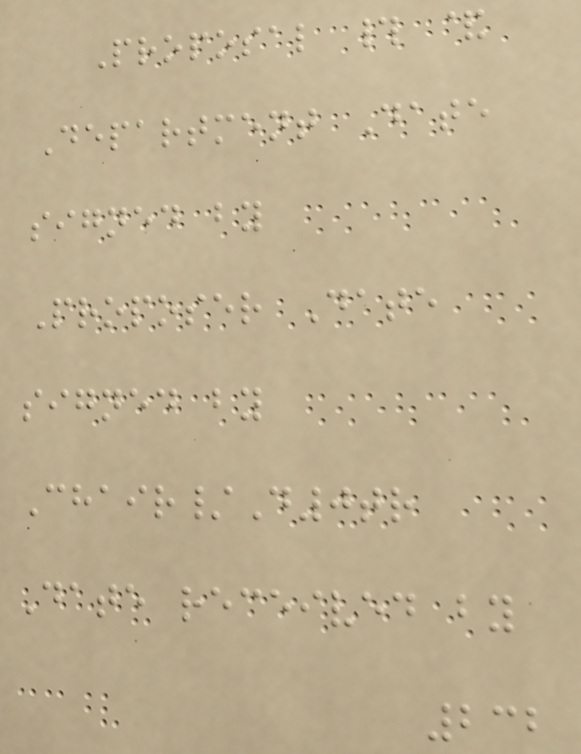Proposal # &
Department Date
signed by
Proposer Date
signed by
Chair/D0tr
Date received by
232
